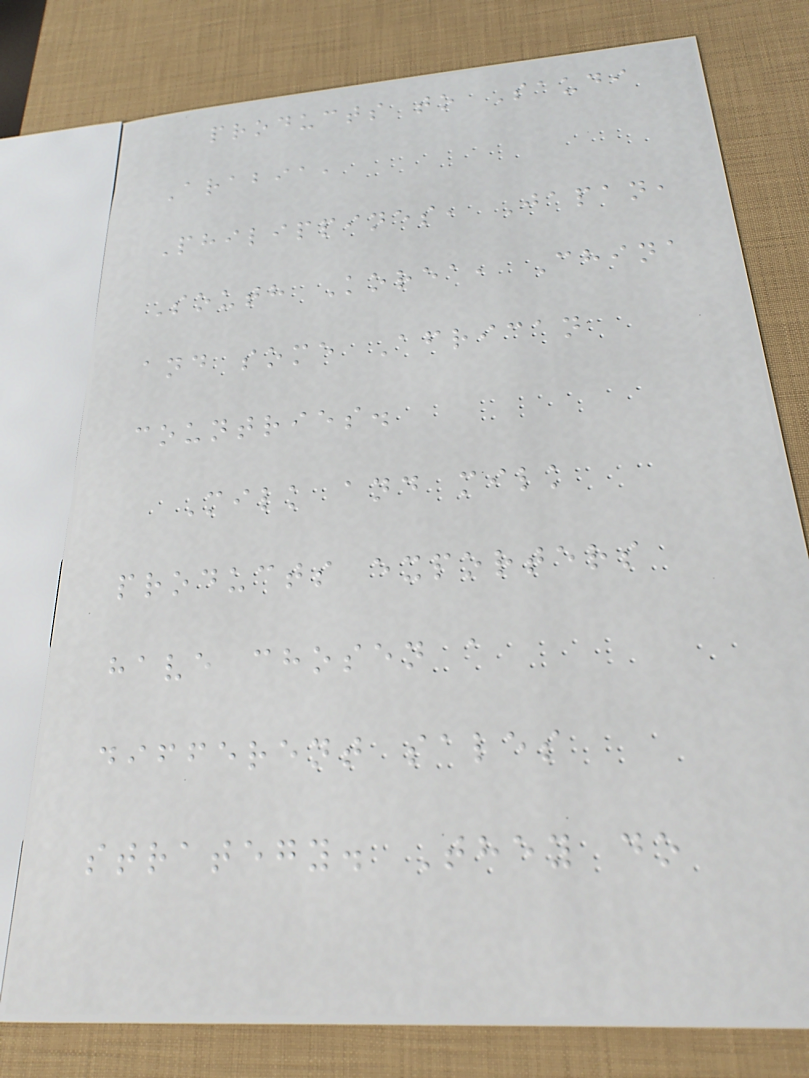products to Saudi
Arabia,
Philippines, Japan,
South Korea, China
and some African
countries.
Milk and milk
products exporters
have chosen a
different sales
strategy. They do
